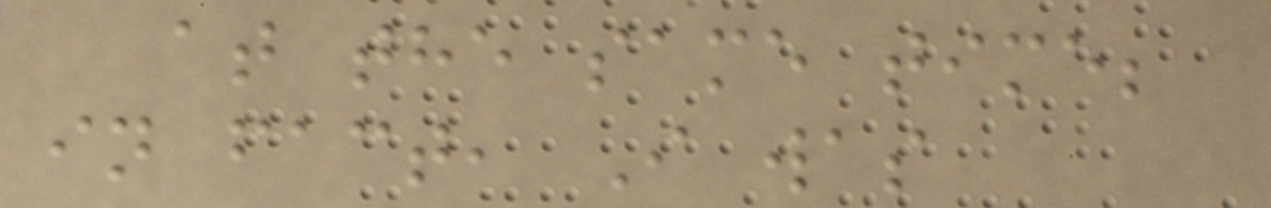at the same time;
in fact, I was
